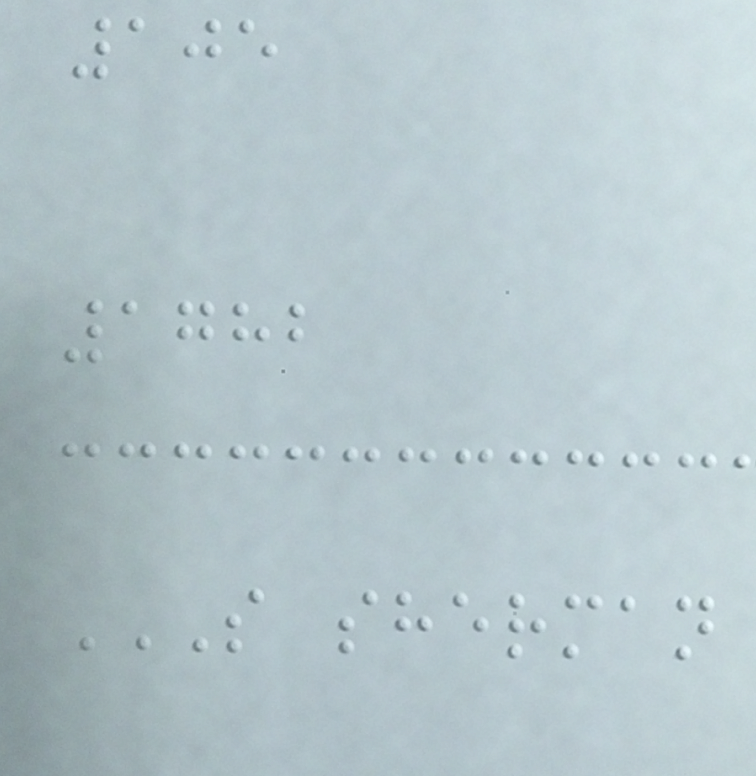105
1782
S SHERMAN
